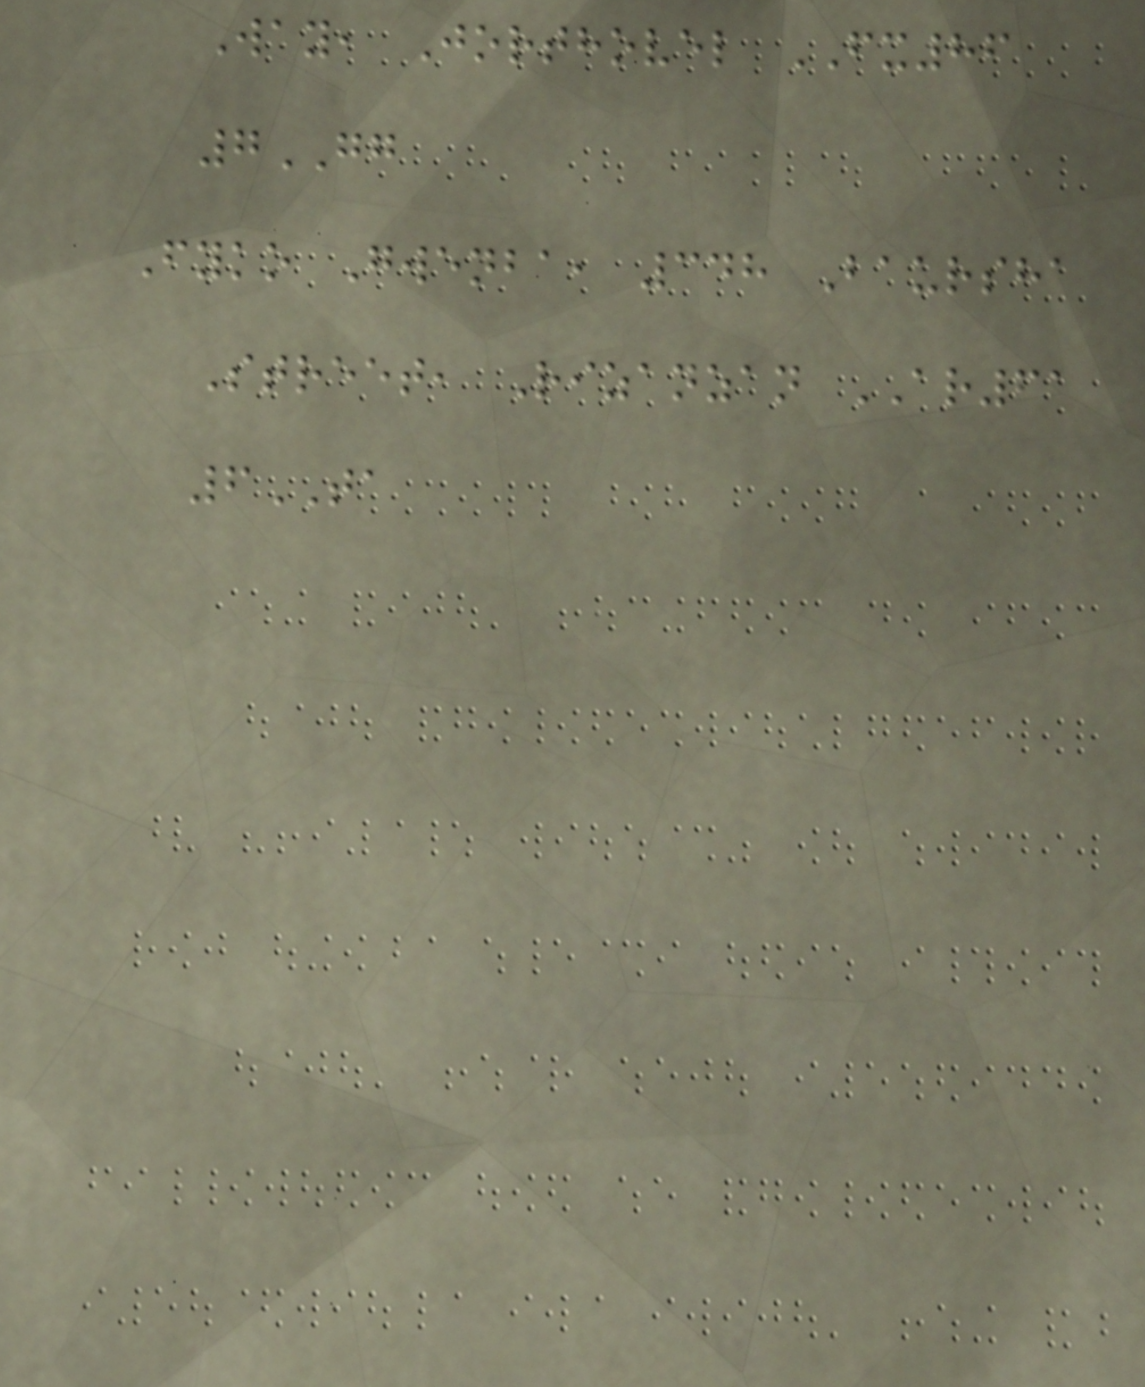Way, Jorthovel FX86
7GG
Fyko Gwenba, 348 Baursha
Street, Rizanzan AR61
6TA
